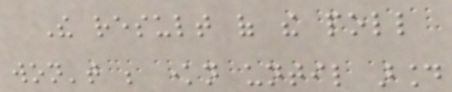The result of the poll
won't be known until around
